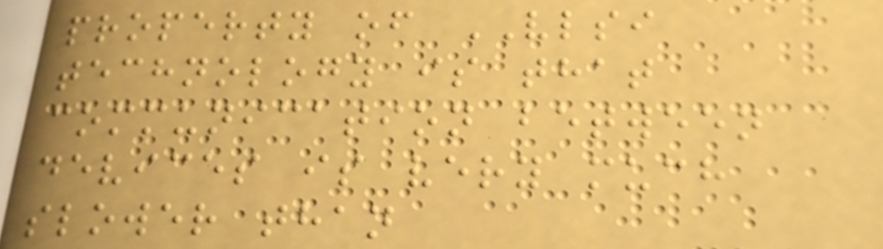property of VLSI
technology is that
communication between
devices is very much
slower than
